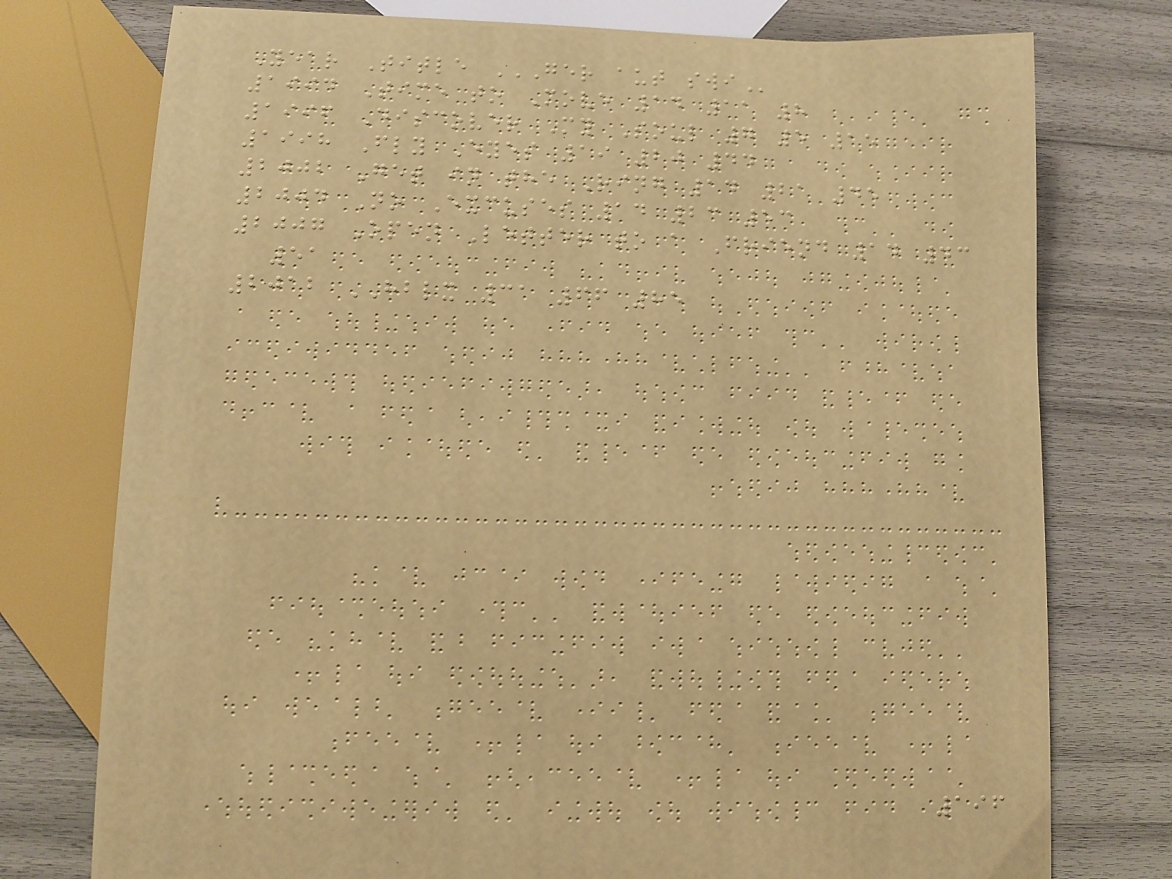Year Title GER AUT SWI
1994 Time to Move 14 11 8
1996 Discover My Soul 7 5 15
1998 Fly Eyes 19 20 44
2002 Get in the Ring 14 21 45
2004 No Excuses 14 23 53
2007 Open Letter to a Friend 14 43
51
2012 HBLX 31 66 85
196
